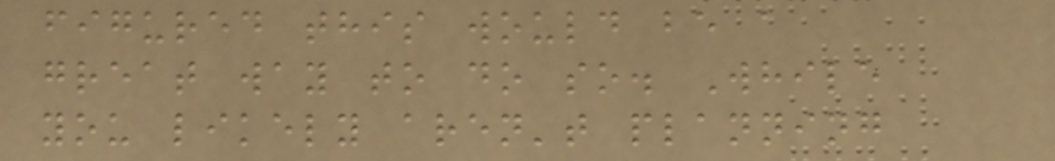figured this would be a
great way to do so. While
you likely aren't planning
